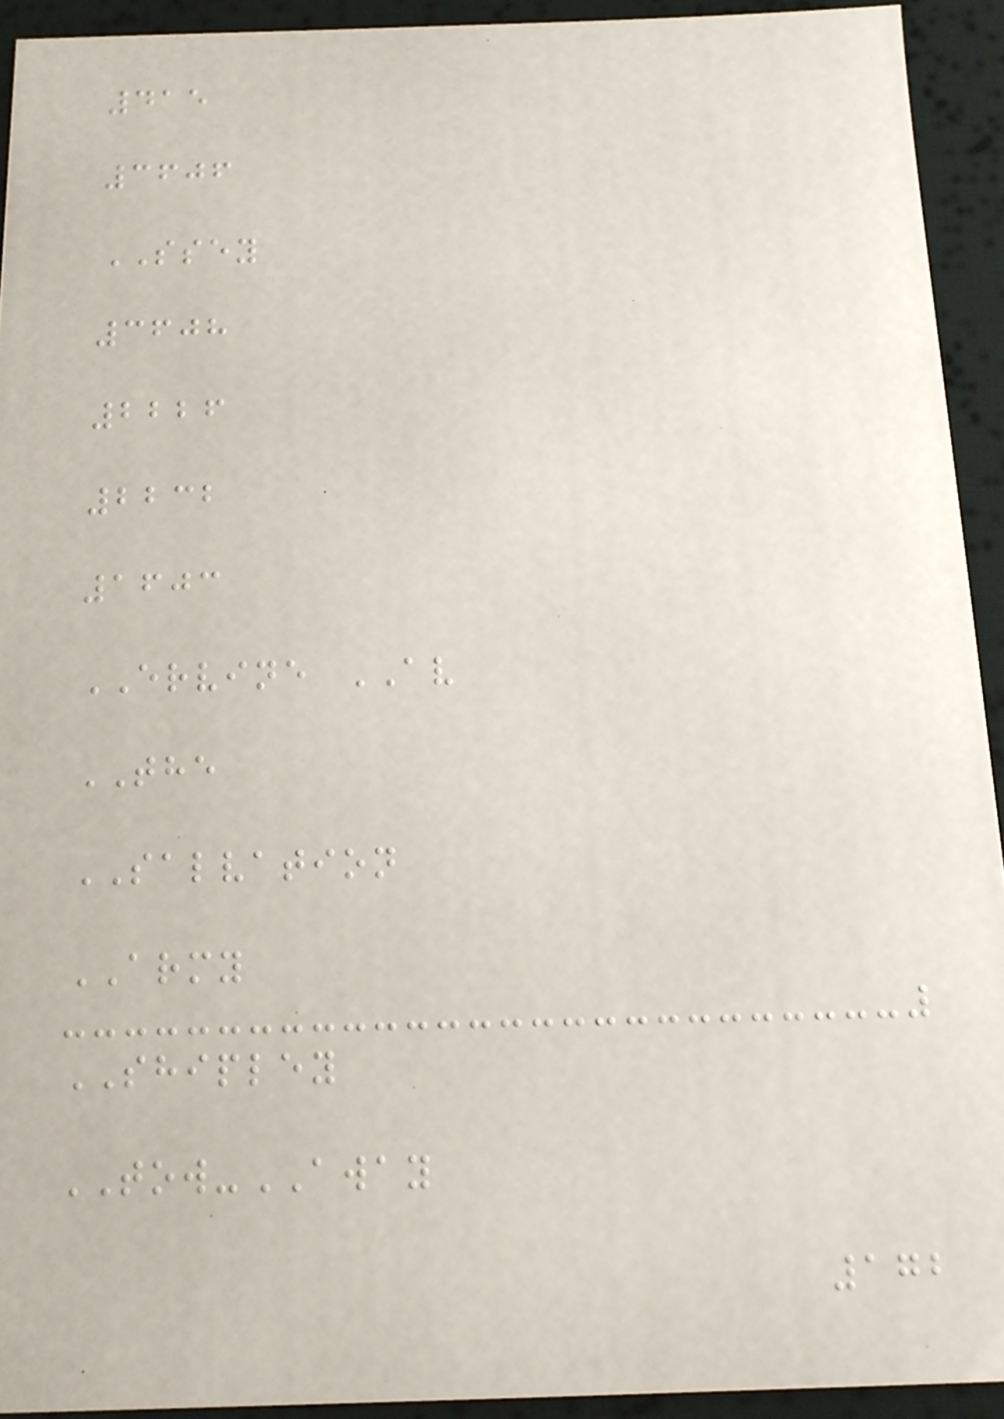415
3606
SSEY
3608
2226
2232
1603
ERVINE AV
THE
SALVATION
ARMY
SHIPLEY
TOW-AWAY
172
